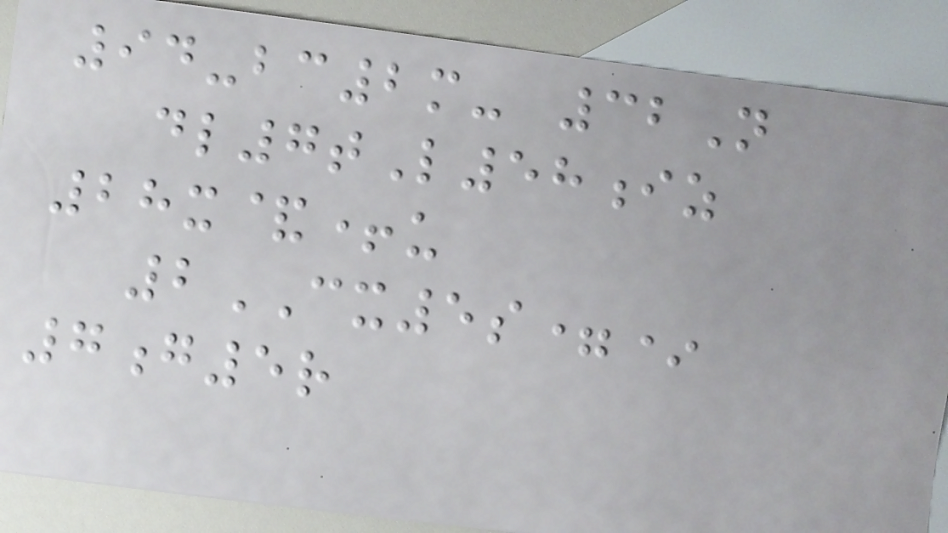94-bc2m- 32N
dl7tL58iz
28x&+u
2CX5s=*
7g5r
